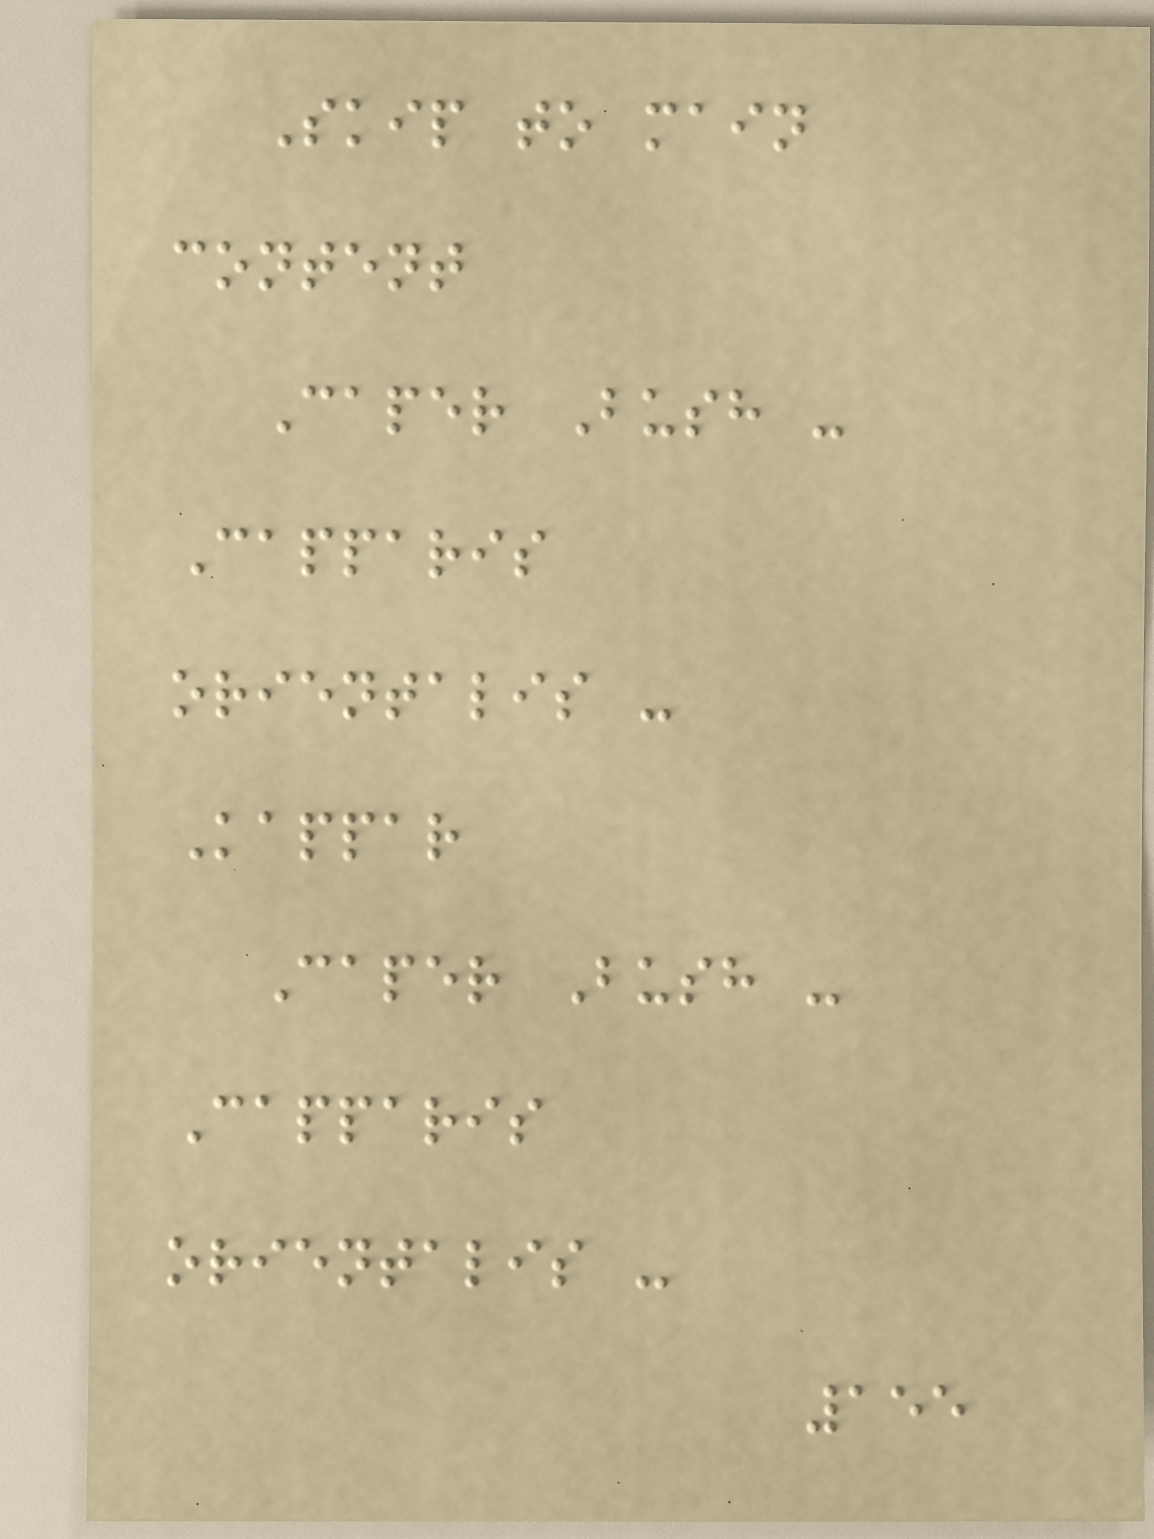Skip to main
content
Caper Bush -
Capparis
orientalis -
Kappar
Caper Bush -
Capparis
orientalis -
155
